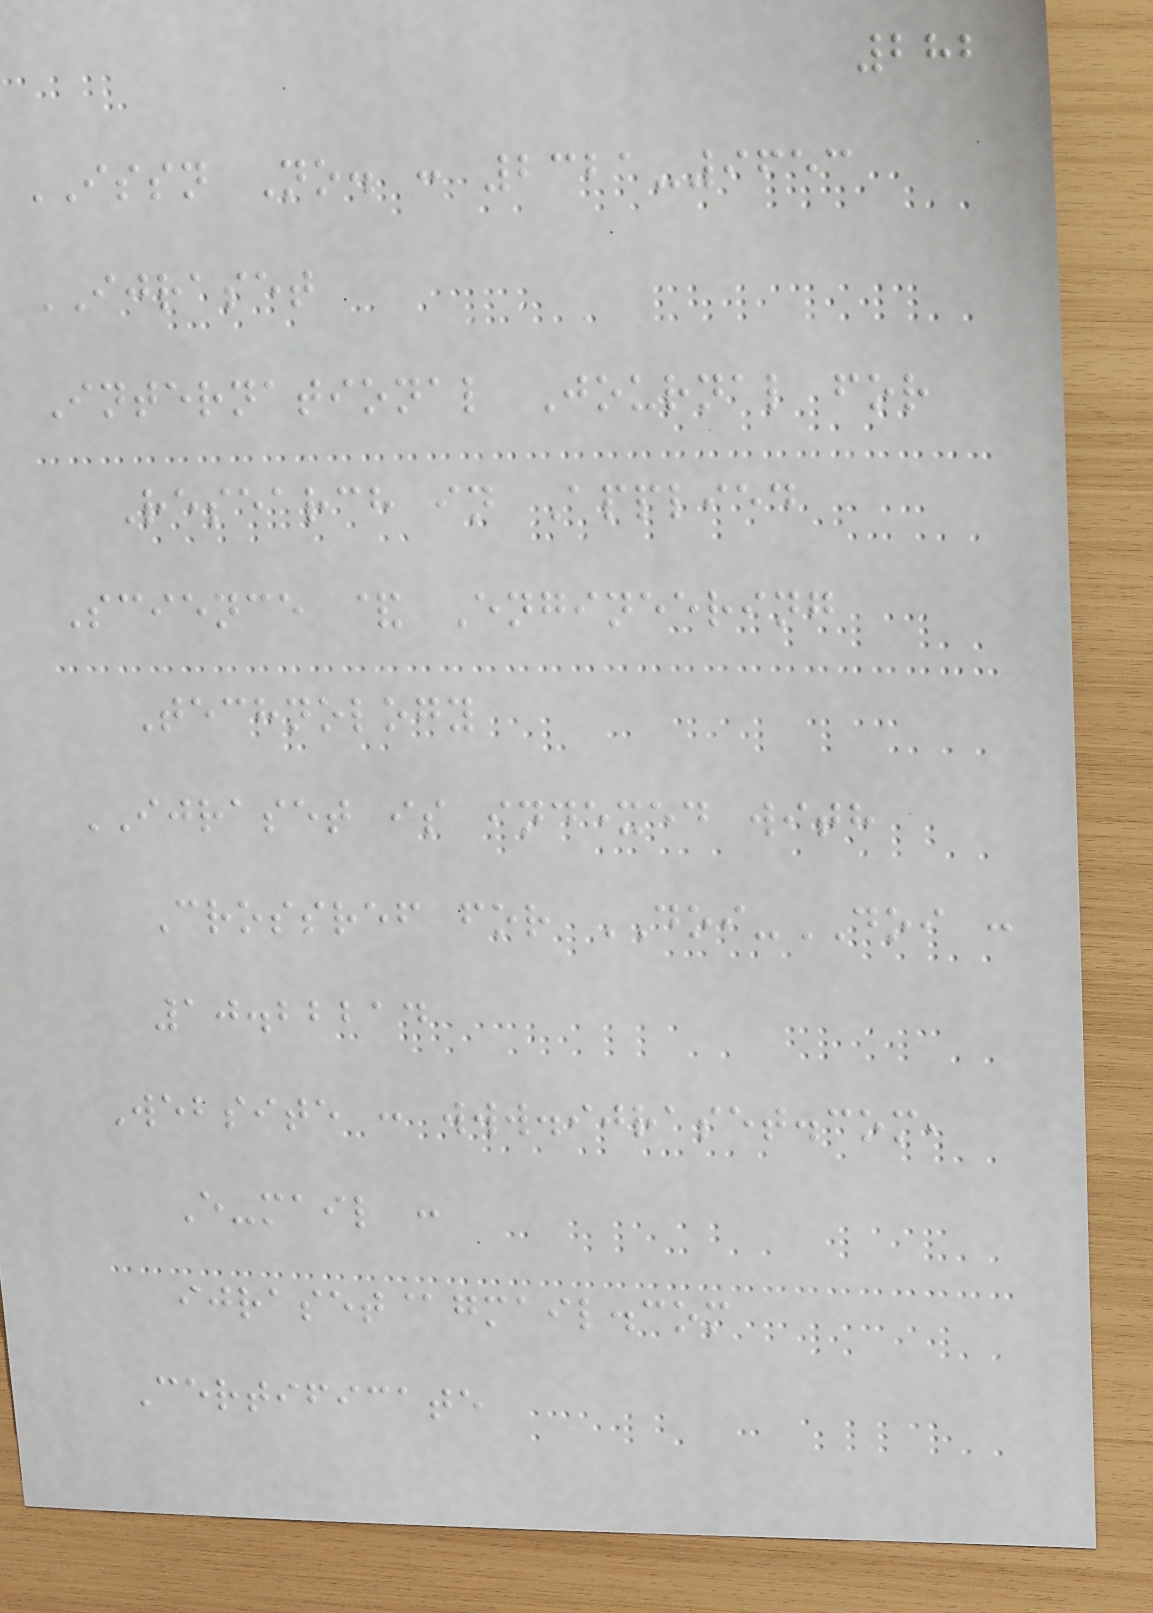282
ISSN No. : 2321-9653
IJRASET
International Journal for
Research in Applied
Science & Engineering
Technology
IJRASET is indexed with
Crossref for DOI-DOI :
10.22214
Website : www.ijraset.com,
E-mail :
ijraset@gmail.com
Certificate
